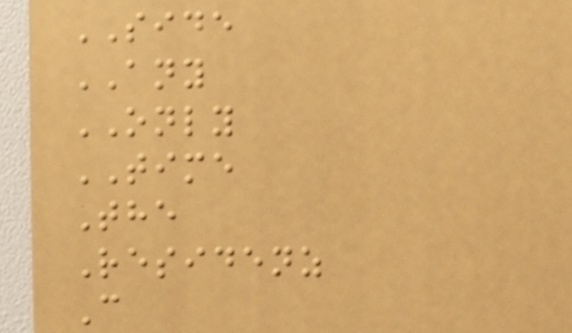SIDE
ANY
ONLY
TIME
The
Residenz
C
